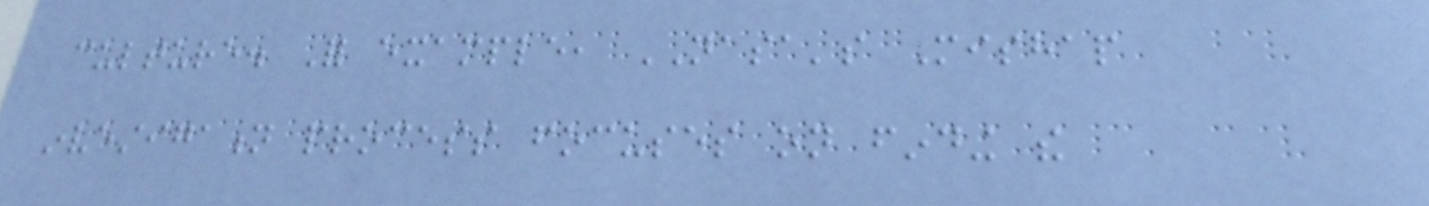culture. For example, NASA's Mishap
investigation process focuses on finding the
